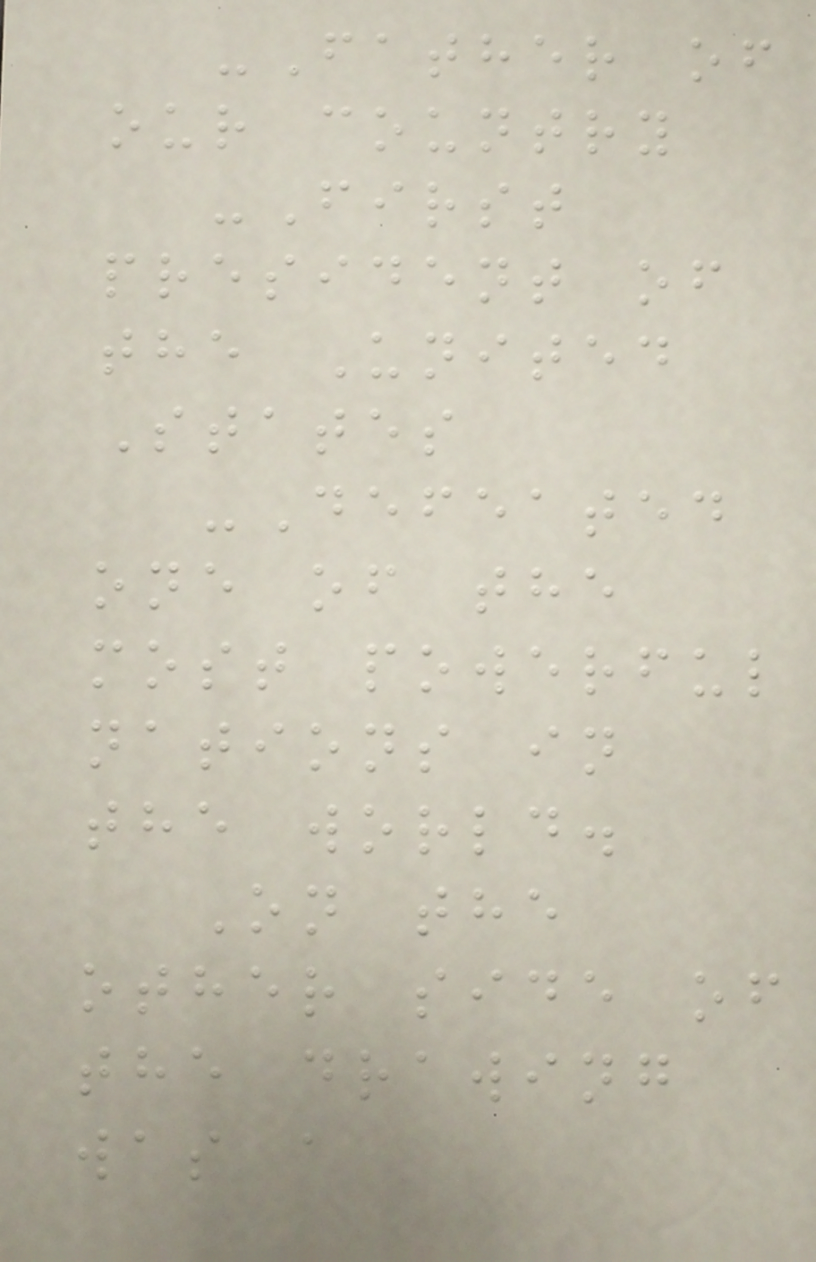-Father of
our country
-First
president of
the United
States
-Defeated
one of the
most powerful
nations in
the world.
On the
other side of
the drawing
was a
